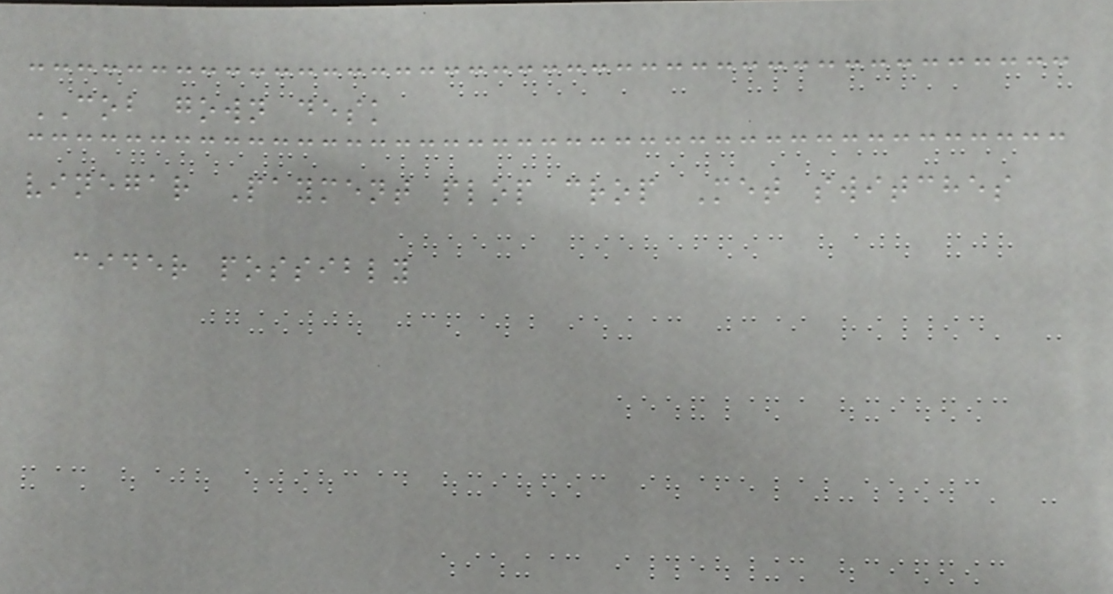COB gown desk
vinegar Payment plop crop Met switches
cider possibly
